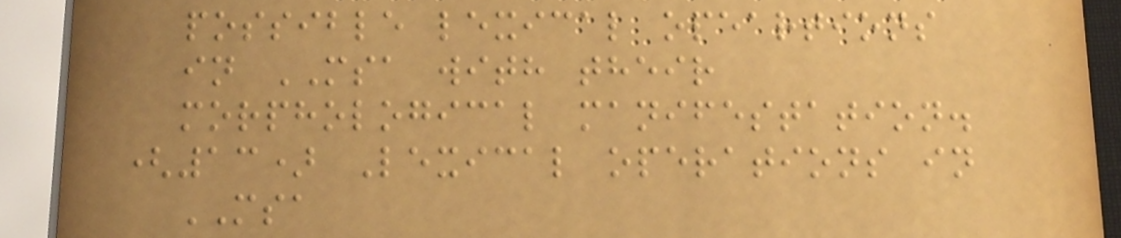possible lexical opeartions
in MSA with their
morphological manifestation.
(13) Lexical operations in
MSA
